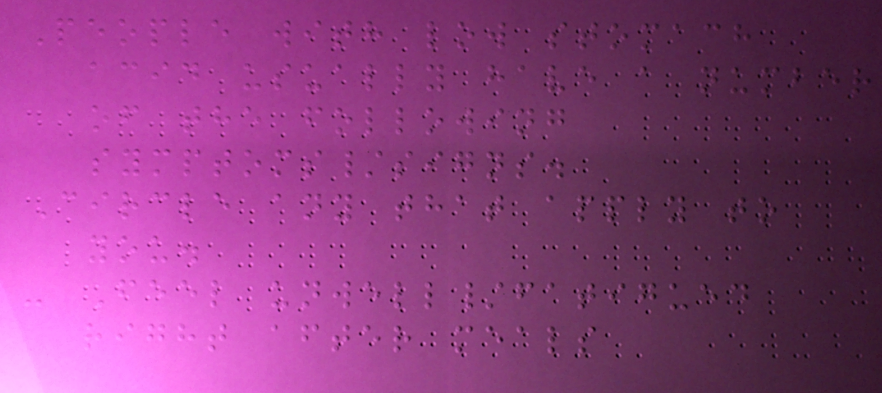People with low stomach
acid usually have a number
of the following
symptoms/signs.
Circle any that apply to
you.
- Feel unwell/fatigued
right after meals
